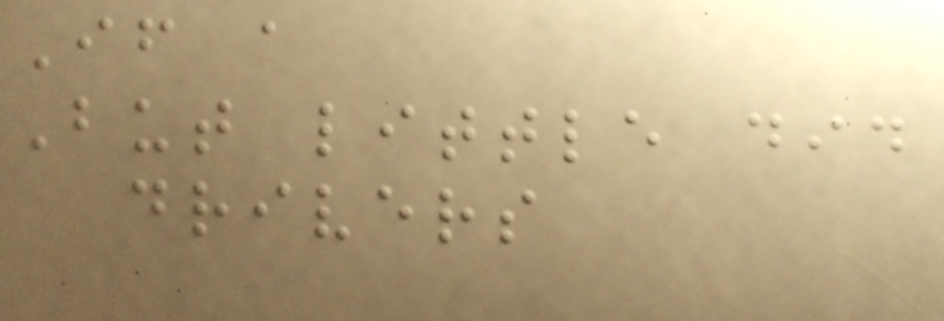If a
But little did
drivers
